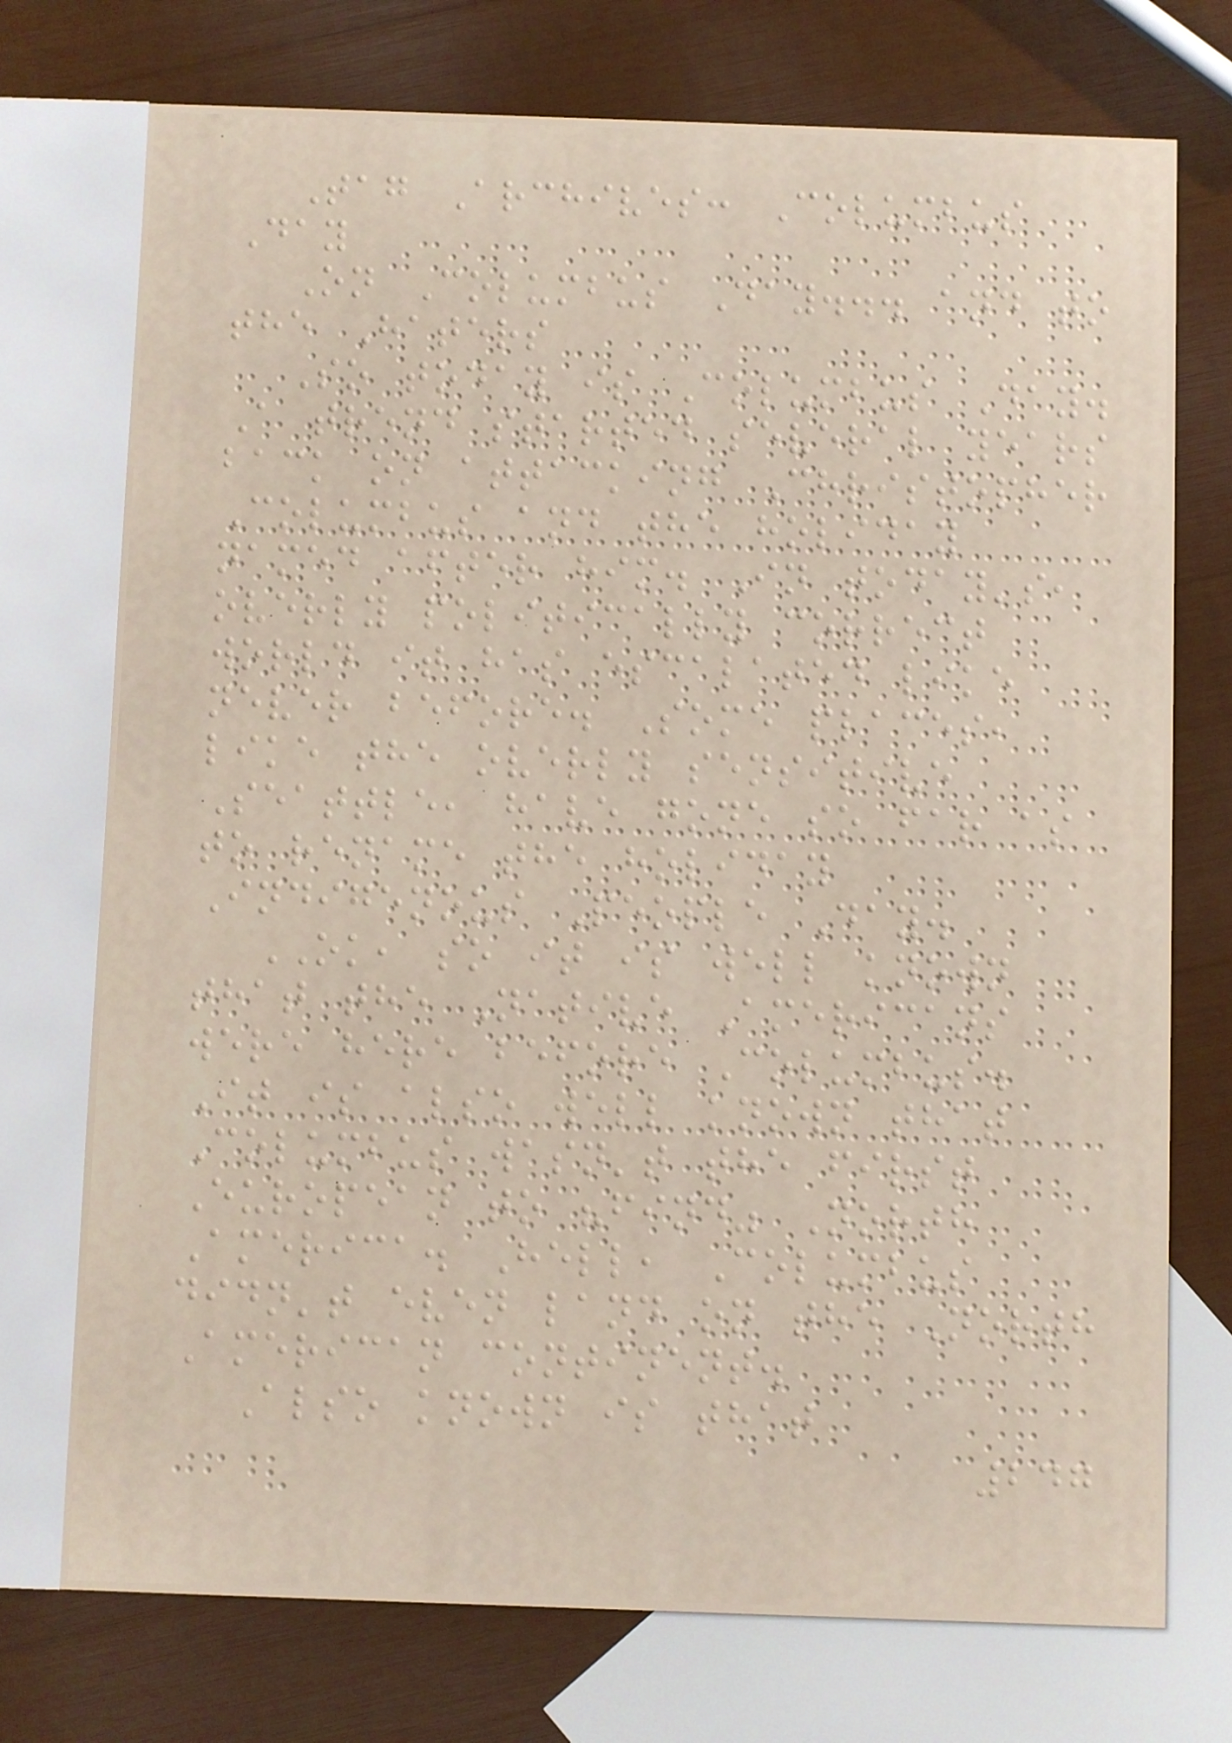Tag Archives: Columbus
Day
On Columbus Day... and to
the Haters
So today is Columbus Day.
A trend started several years
back on attacking Christopher
Columbus and the holiday
named after him. In today's,
overly politically correct
world it has escalated like
never before. Some places,
like the overly sensitive
Seattle, have gone so far as
to rename the holiday
Indigenous People Day.
OK, so it is well known
that the Native Americans
were here before Columbus.
It is also well known that
Columbus wasn't the first
European to "find" North
America. Hell, Columbus
didn't even land on the North
American continent.
Also known is that
247
